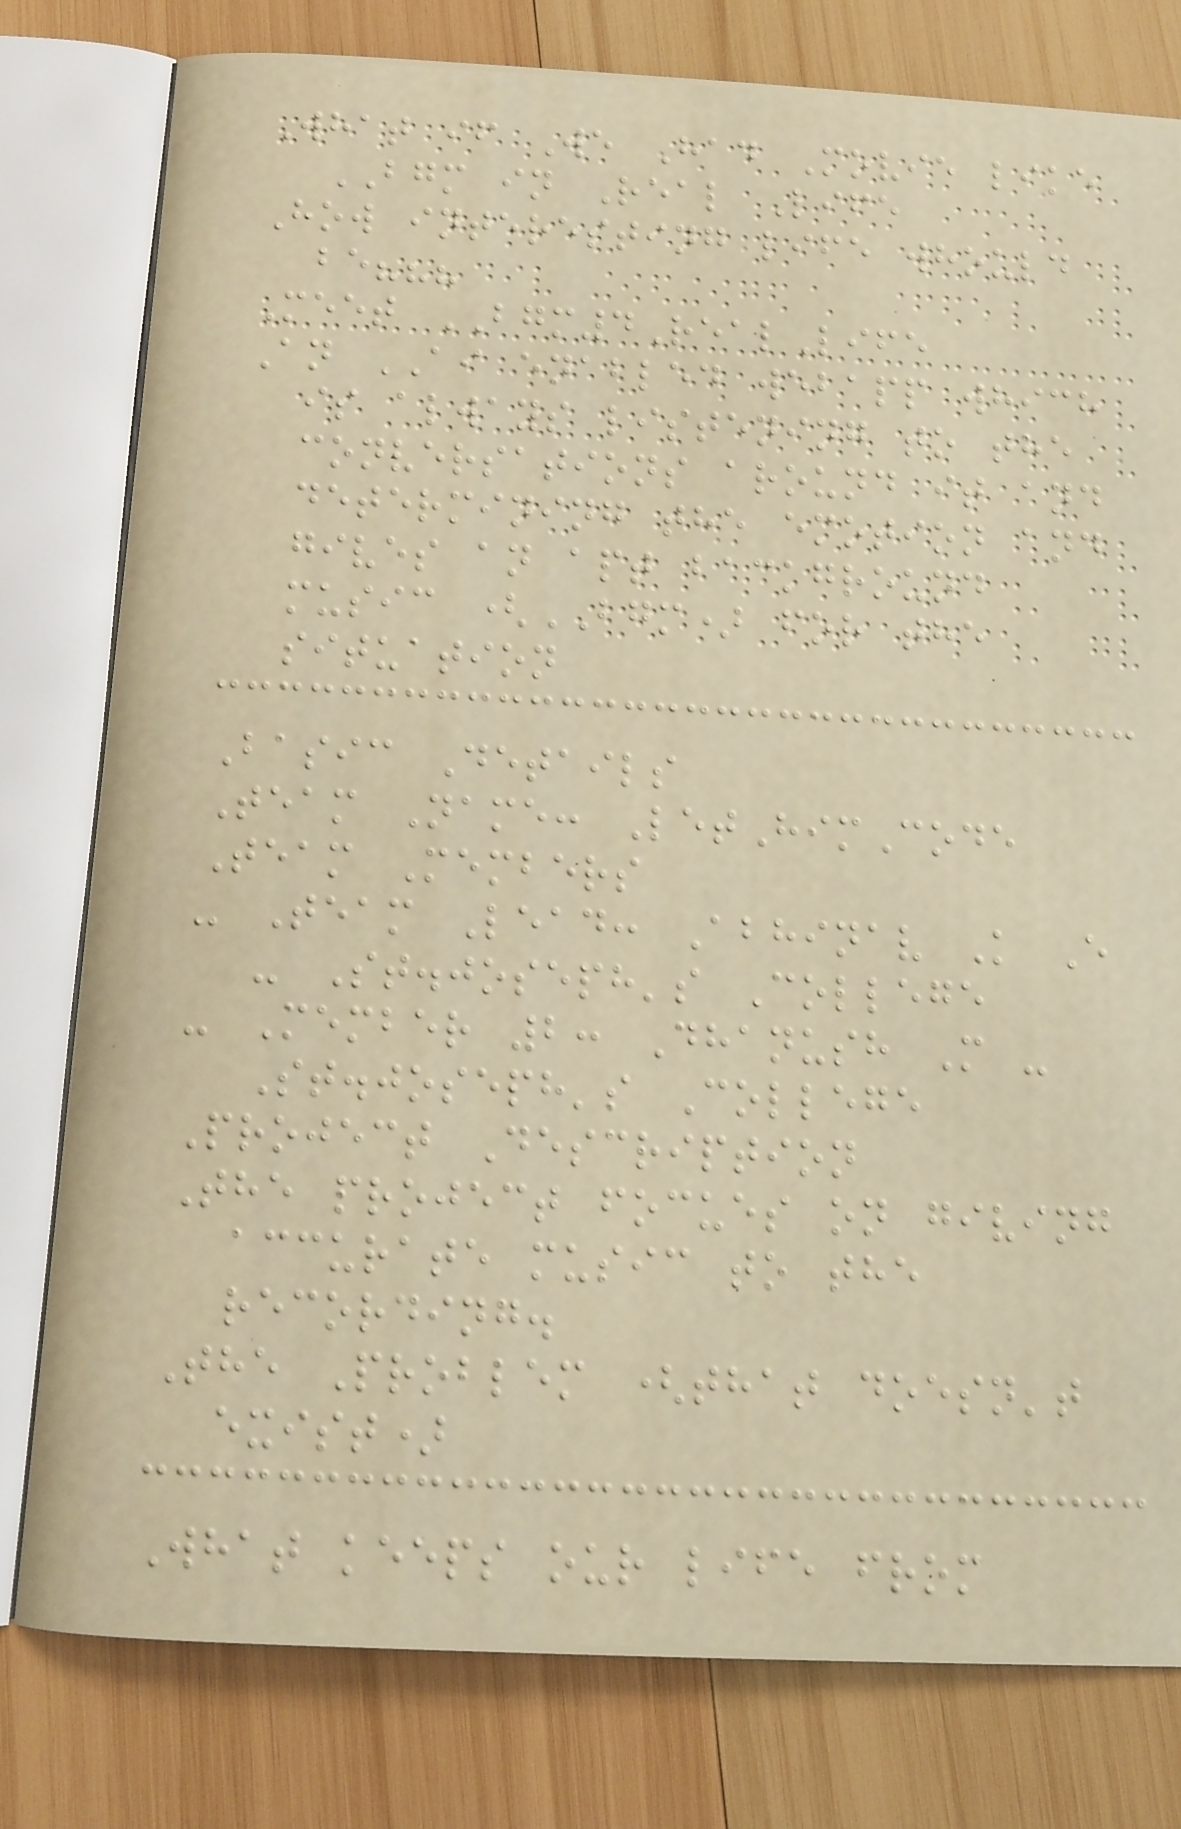What if We Had Movie like
BGM in Real Life
How interesting life whould
be???
Meet BGM4RealLife
An AI enabled webapp which
is always listening to the
conversations around it and
determining the emotion and
gives an apt background
music (BGM) for the
situation
Basic Details
Team Name: LetHimCode
Team Members
- Team Lead: Abhinav K E
- St.joseph's College
- Member 2: Dhanush M -
St.joseph's College
Project Description
The project focues on giving
accurate music to the
recording.
The Problem (that doesn't
exist)
What keeps our life from
